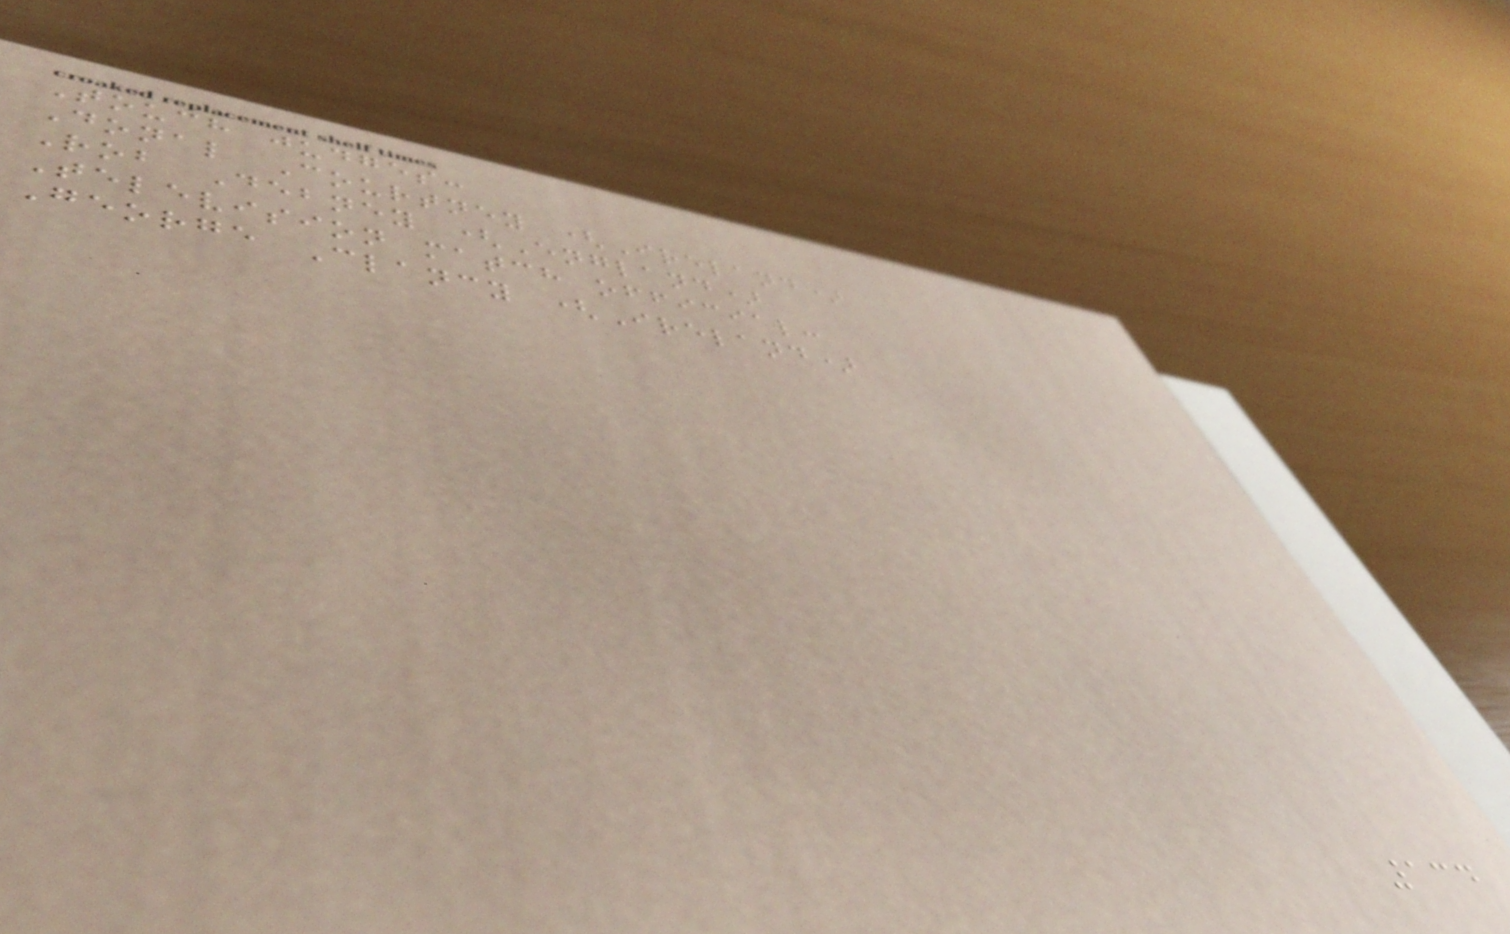Touch judges:
Donal Courtney (Ireland)
Rob Debney (England)
Television match official:
George Clancy (Ireland)
134
